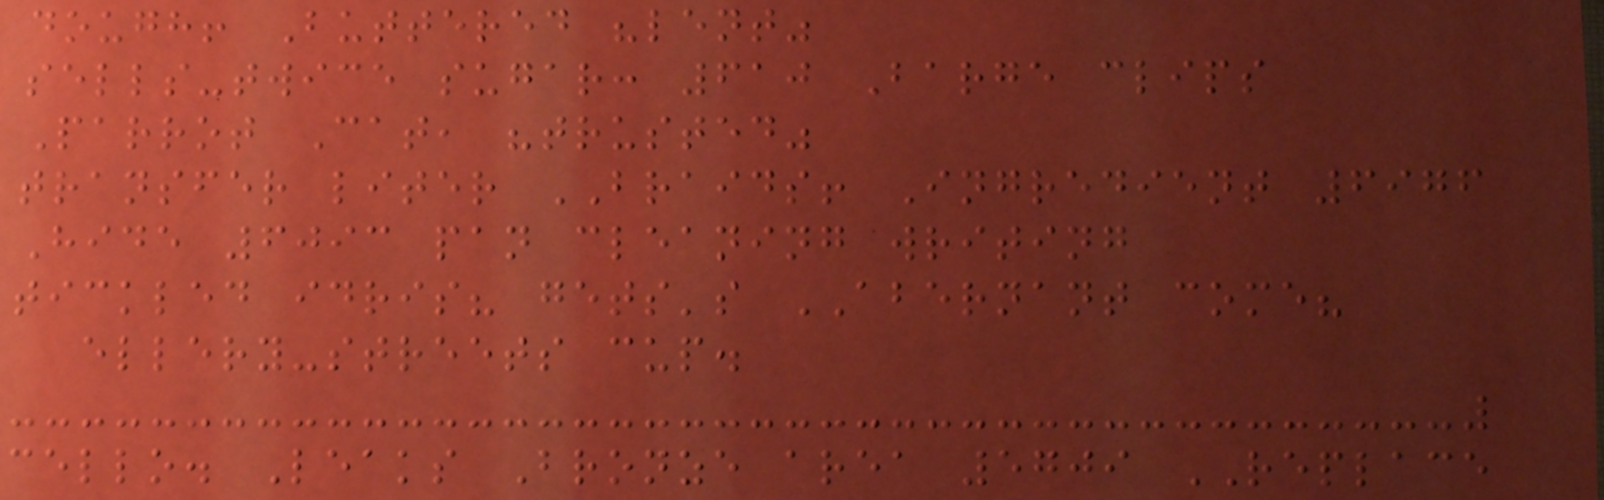dough! Buttered "lent"
sells-twice sugar: 610 Barge clips
Parrot Cat, "trusted"
transfer liter BRAIDS! Ingredient 6976
Hide 6093 pan cleaning writing
tickled idris? gets's ABERNANT come?
ellery-streets cup.
cello. Leaks Bronze area 5709 REPLACE
